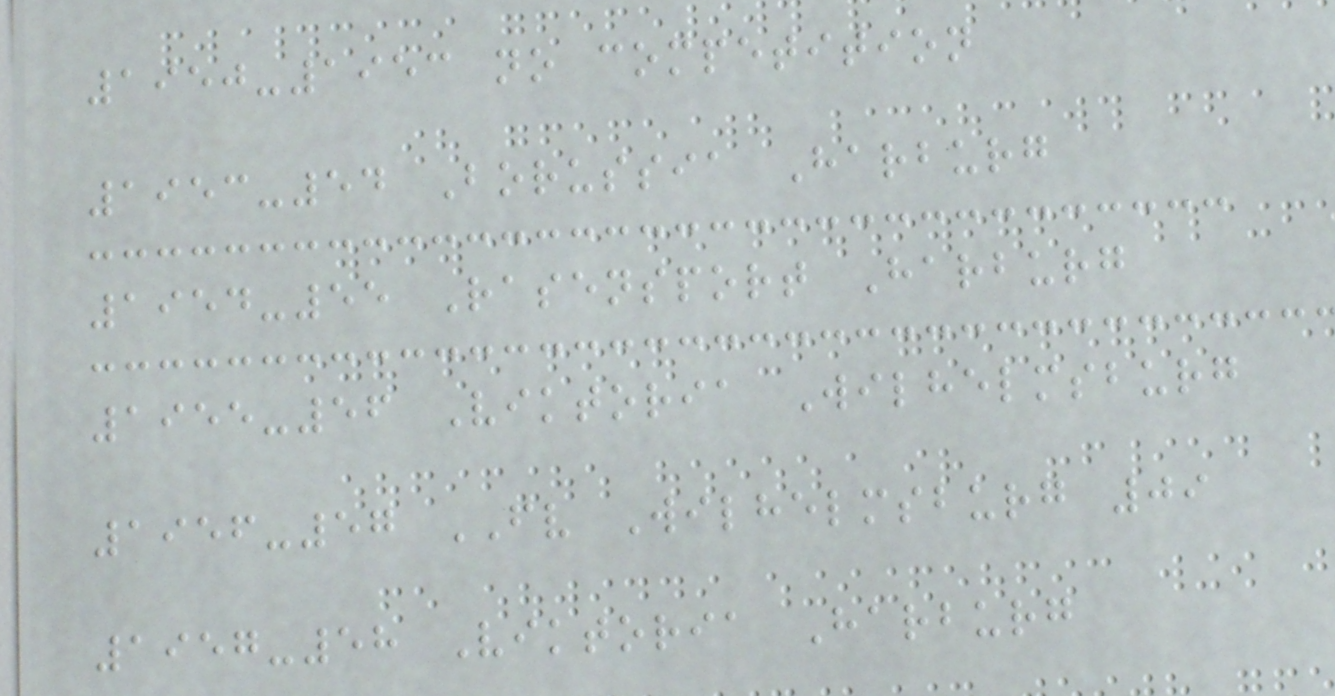1950-1953 no competition
1953-54 Borussia Harburg
1954-55 Rasensport Harburg
1955-56 Viktoria Wilhelmsburg
1956-57 FV Wilhelmsburg 09
1957-58 Viktoria Harburg
